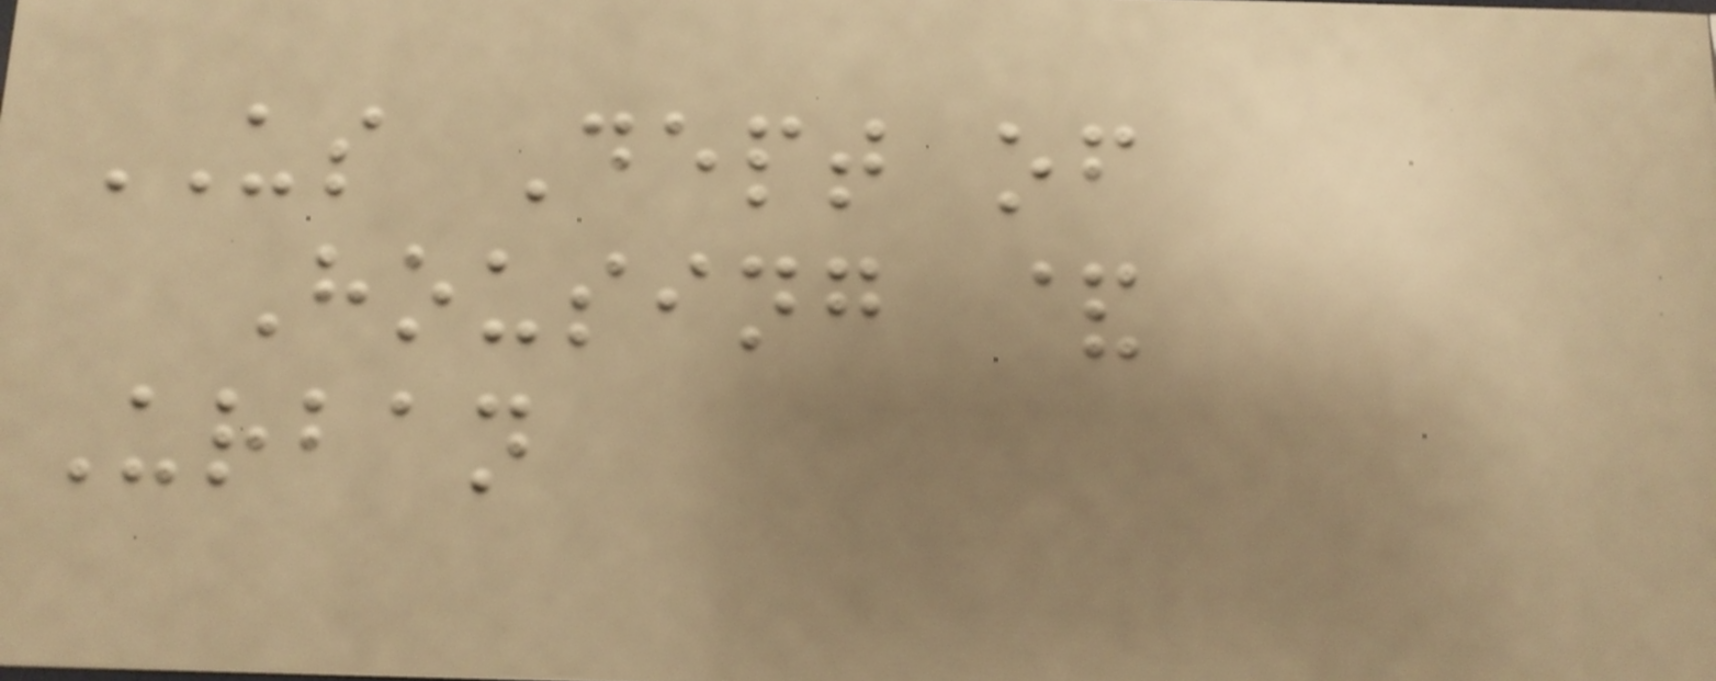US Dept of
Housing &
Urban
